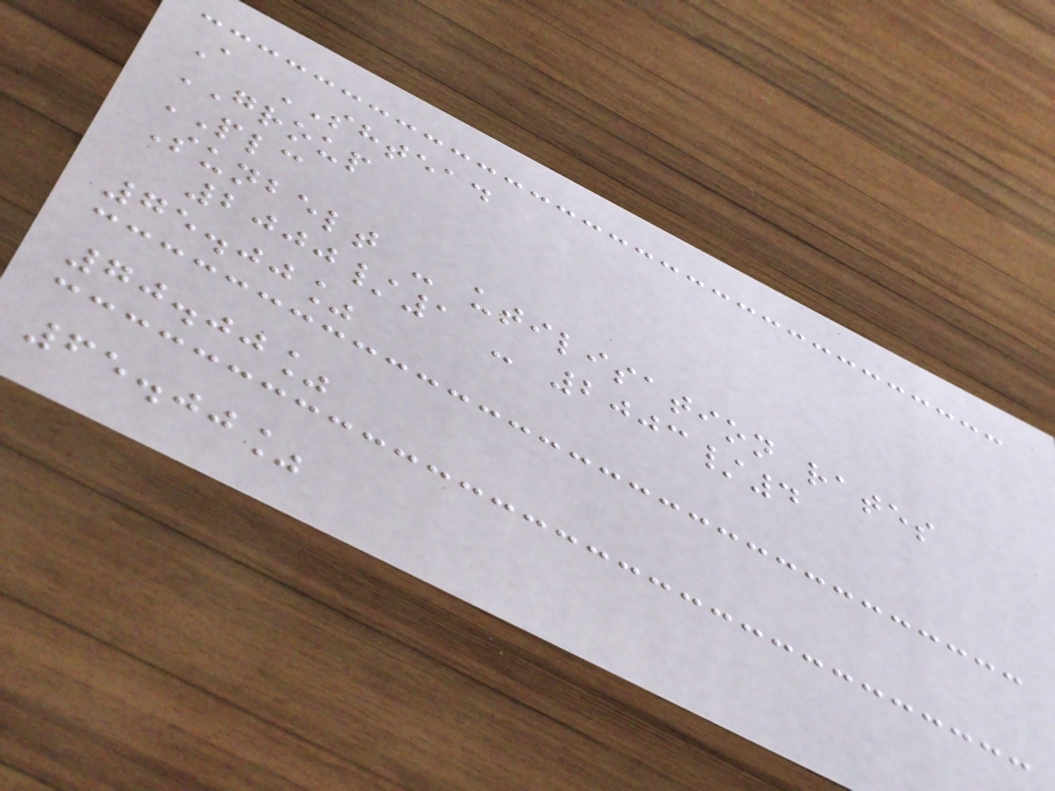A SHTEAD
GROUP
PLC
Sunbelt - utilisation rates
2000/1 - 2003/4
75.00%
70.00%
65.00%
